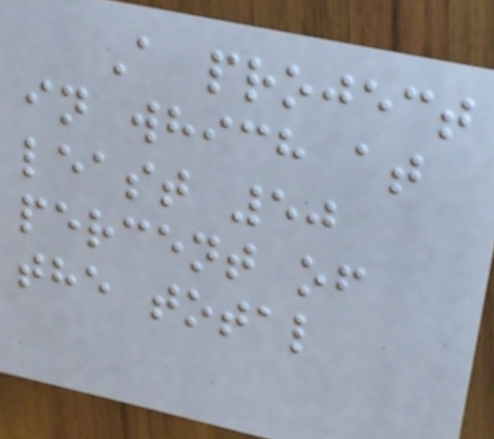A project
in which at
least 50
percent of
the total
